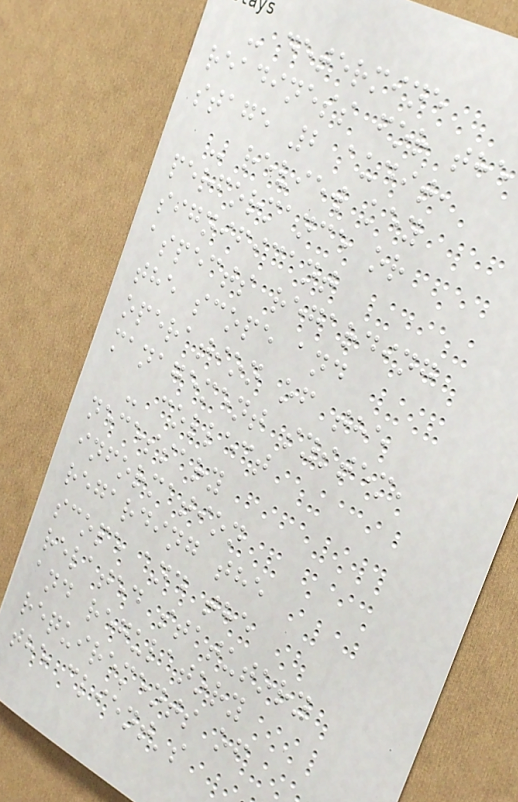- determine
readiness for the
stage 2 audit,
- review key
performance or
significant
aspects regarding
the scope and
operation of the
management system,
- collect
necessary
information
regarding the
scope and the
related statutory
and regulatory
requirements of
the client's
